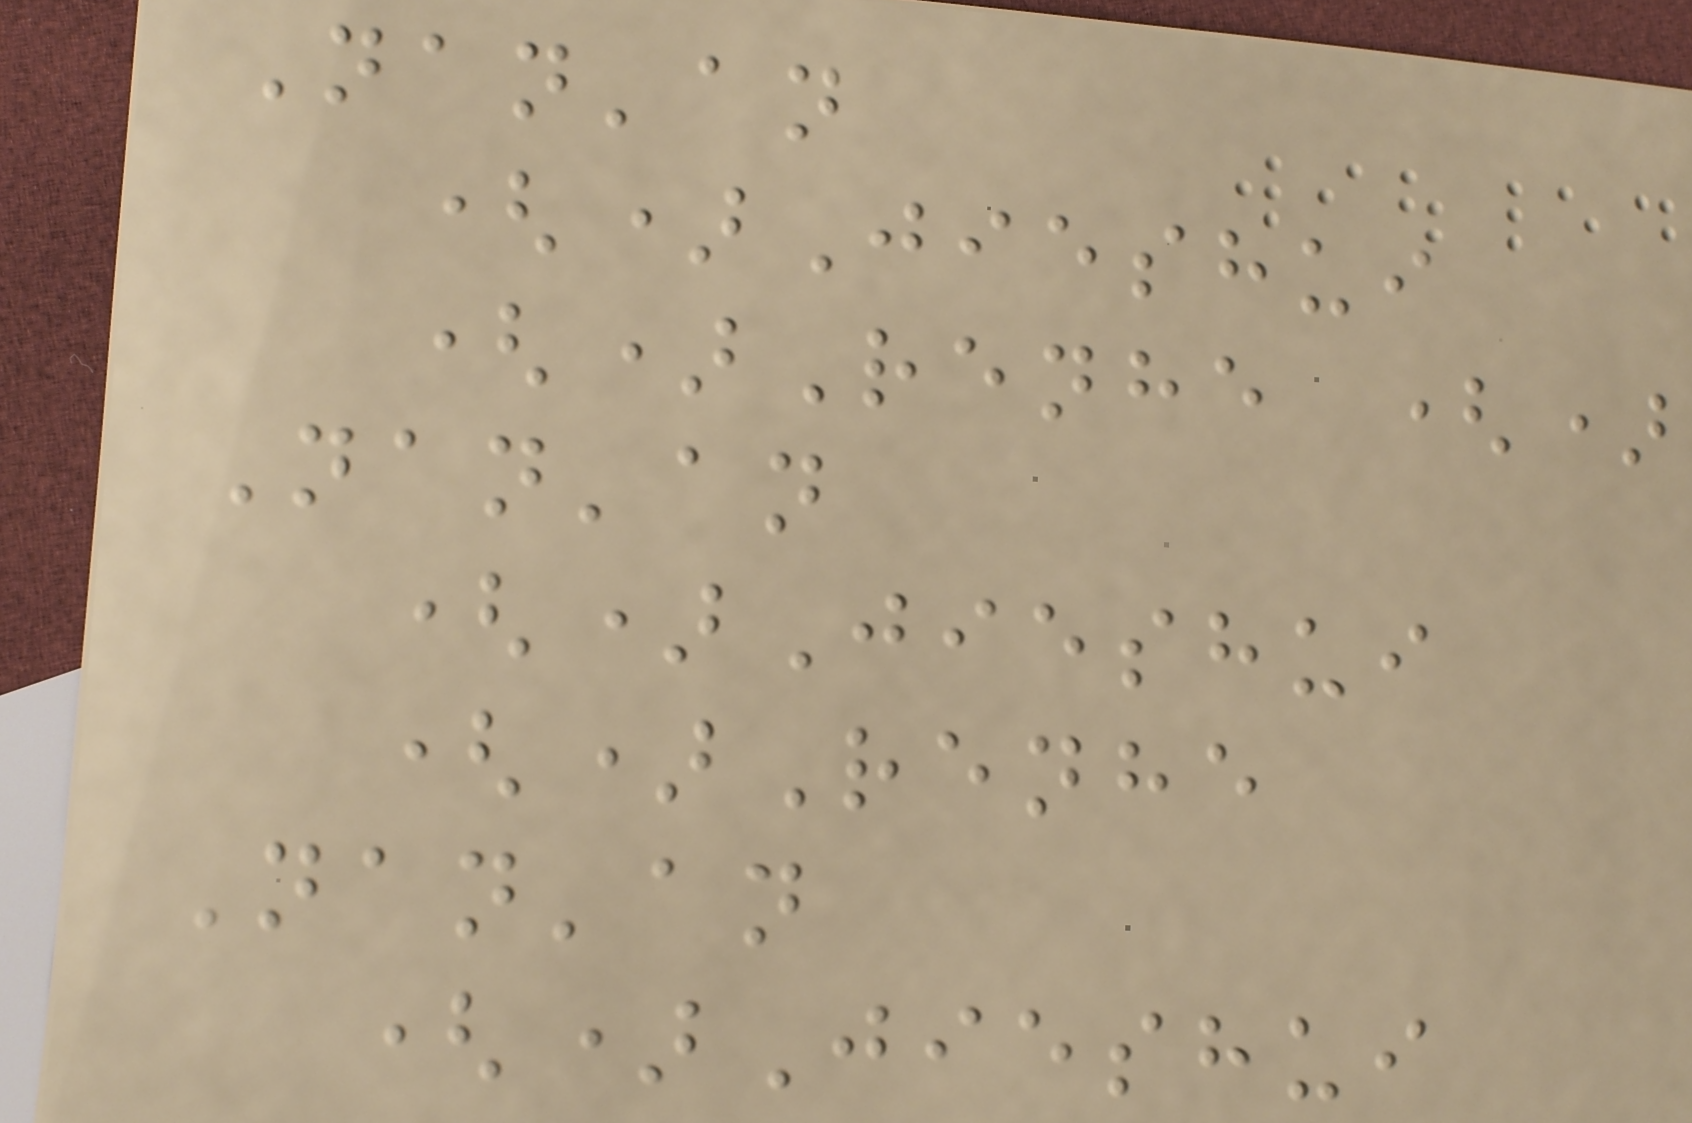Nan'an
()Jieshui
()Renhe ()
Nan'an
()Jieshui
()Renhe
Nan'an
()Jieshui
